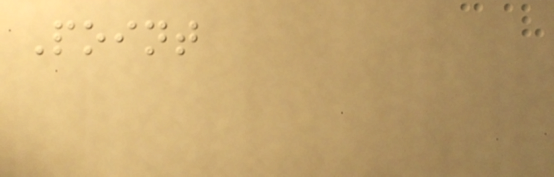Point
